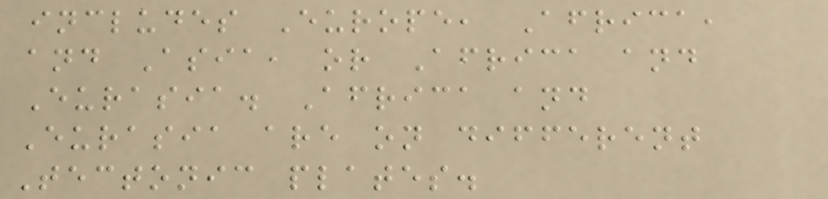includes Europe, Africa,
and Asia, or Africa and
Eurasia. Africa and
Eurasia are on different
Tectonic plates.
